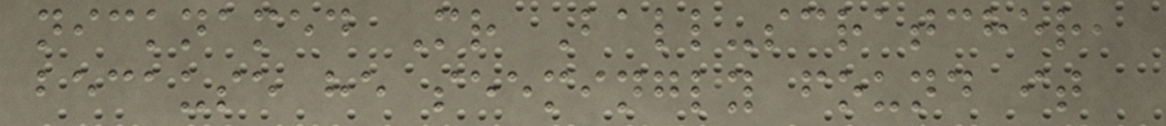nicknamed Mr Ball-scratcher,
because he seemingly found it
